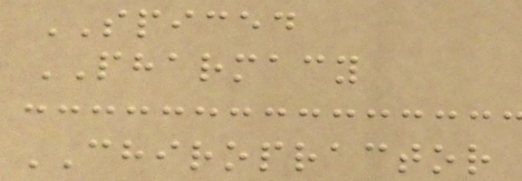SPICED
PHARMACY
CHIROPRACTOR
